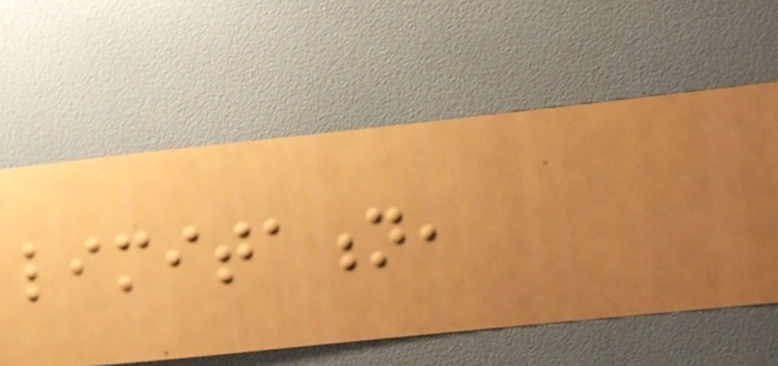limitation,
